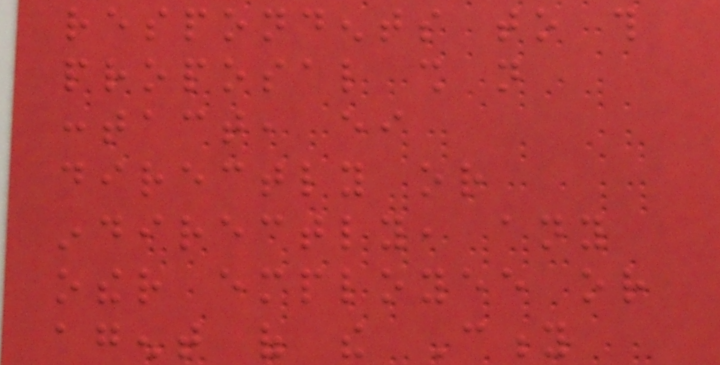respondents to this
proposal shall not
contact, either
directly or
indirectly, any
other employee or
agent of the City
